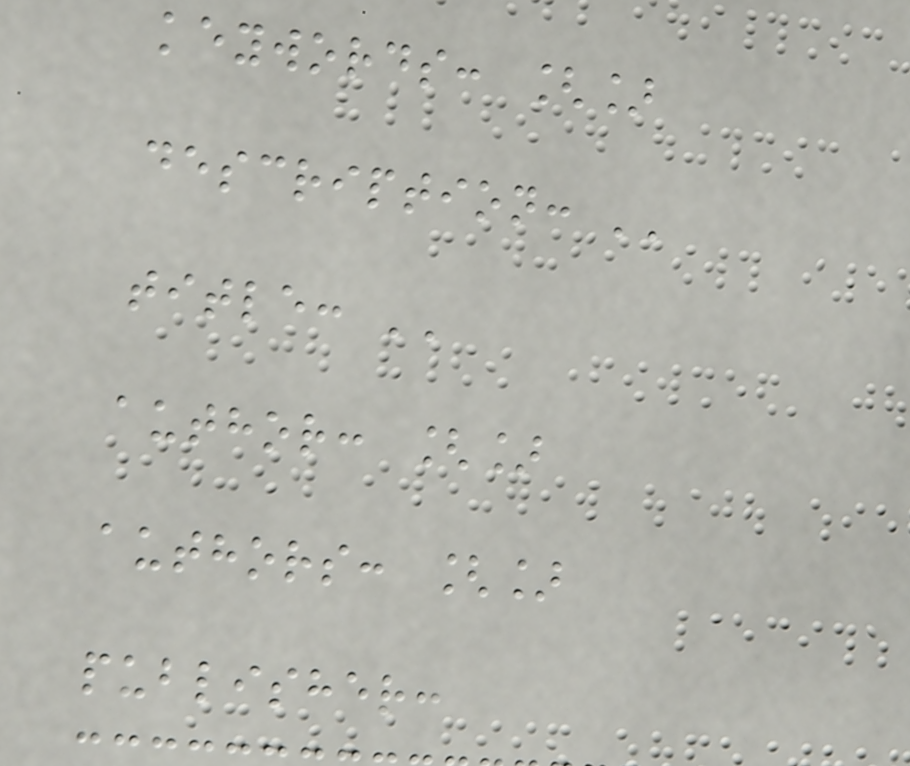keywords: []
description: ''
title: ''
author: []
authors: []
publisher:
